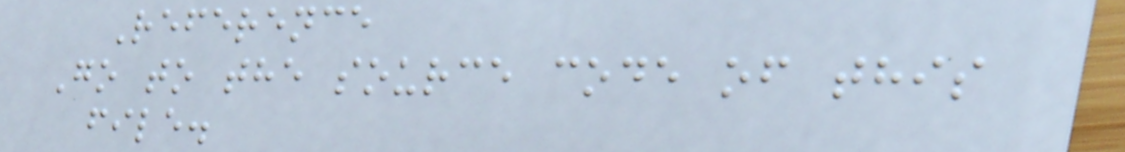Reference
Go to the source code of this
file.
